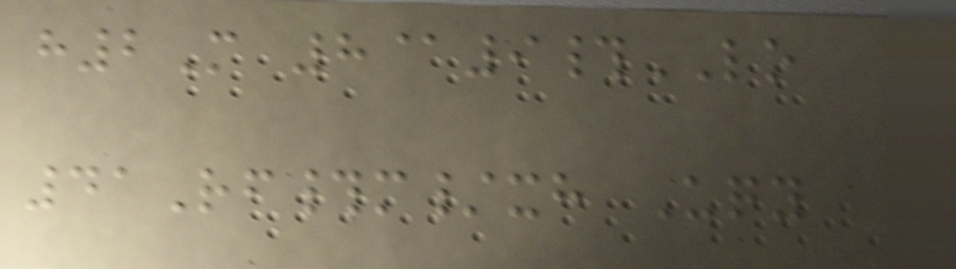h2M 8@9#LO
41Rf#m/xh Uqy
